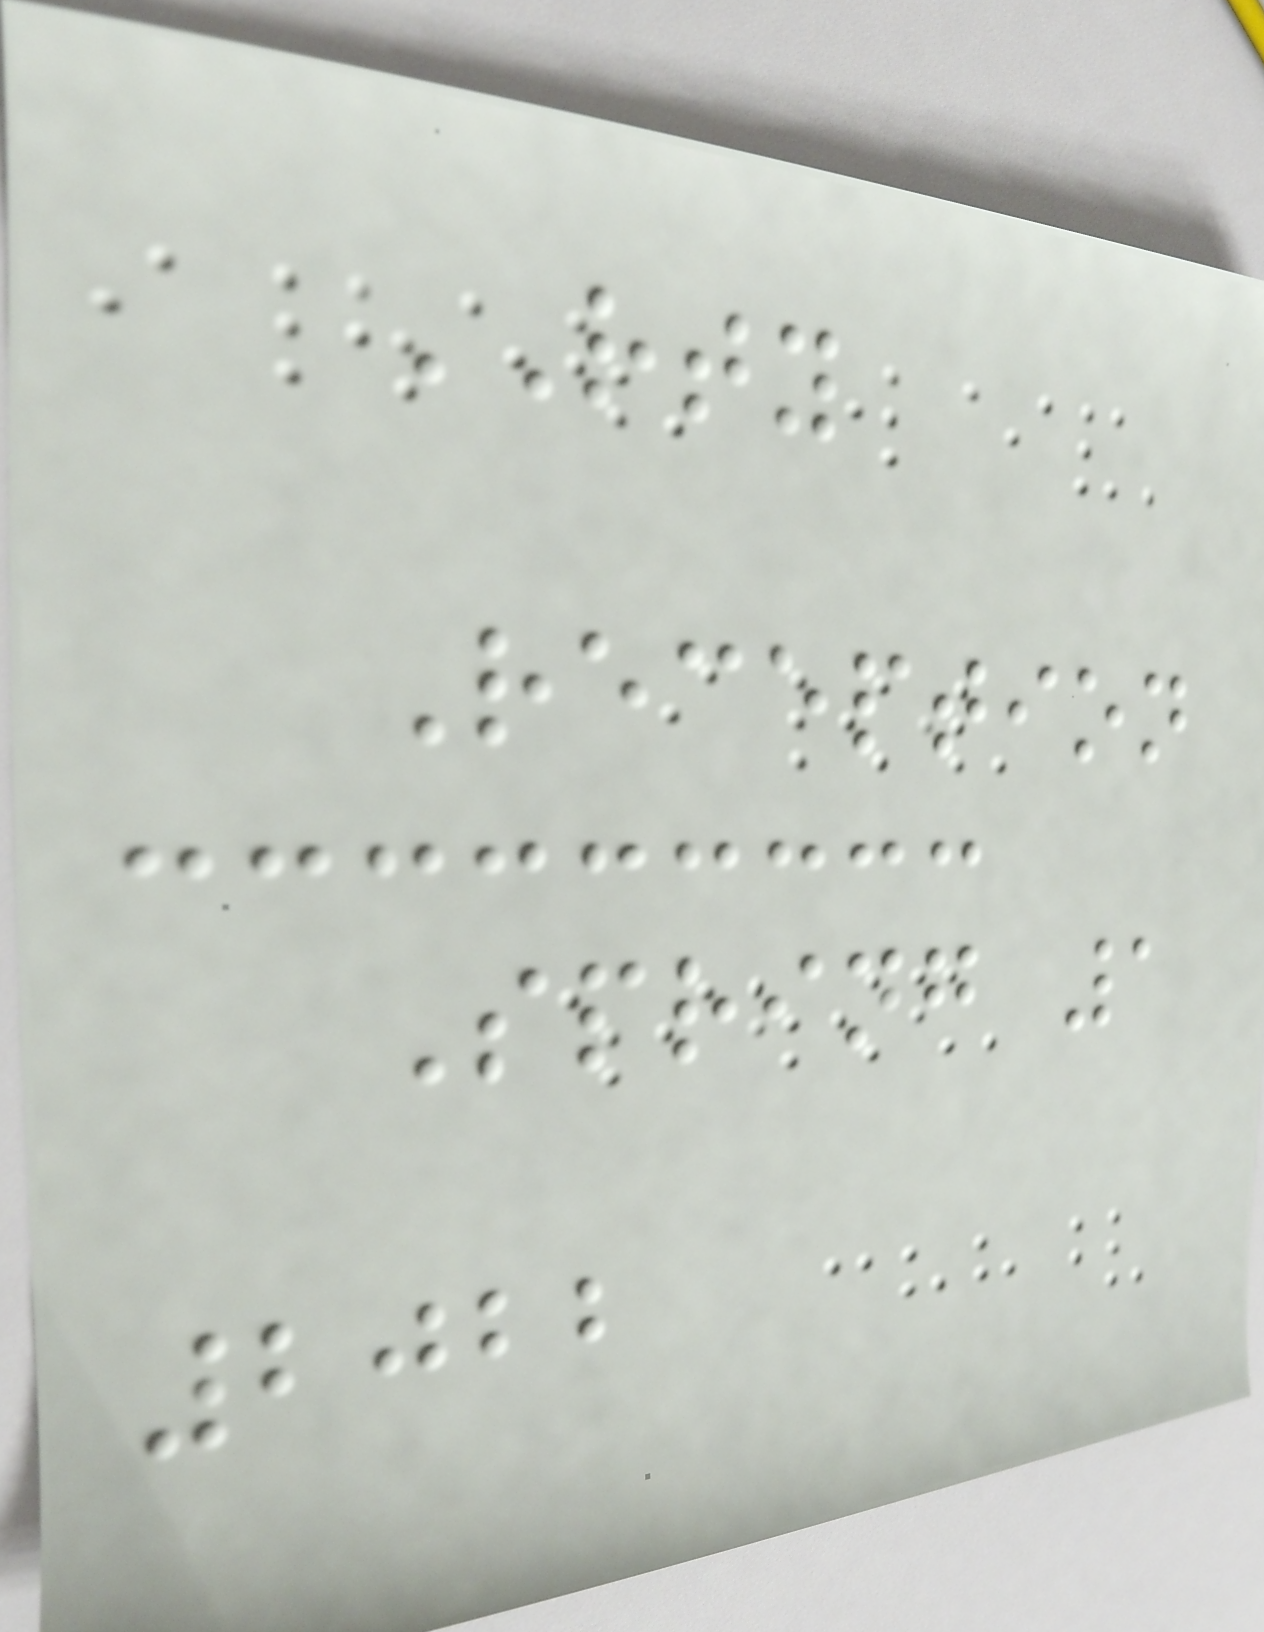RTY
Reception
Spring 1
2022
